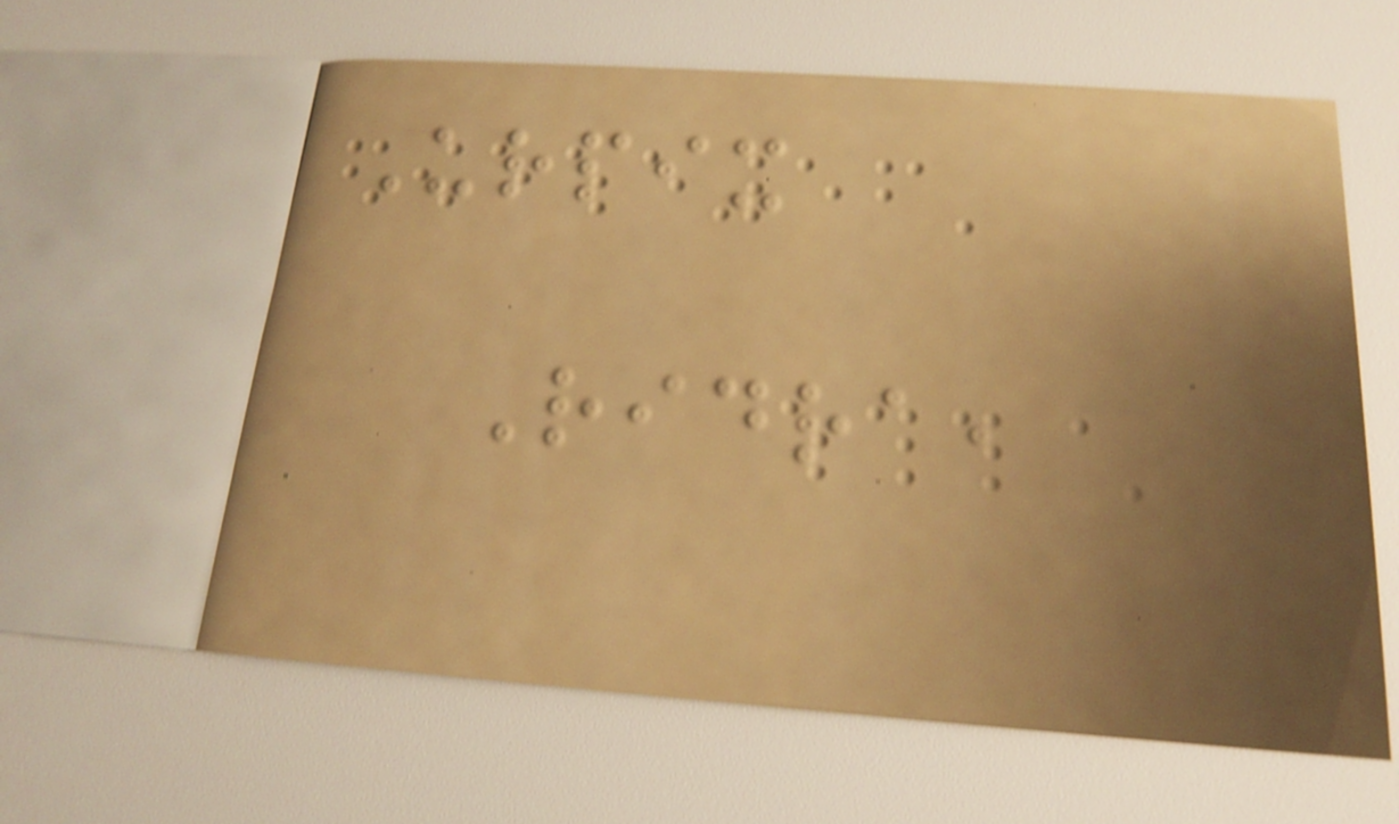Urpix
Ridra,
